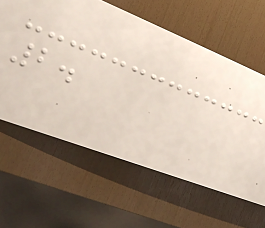2.
